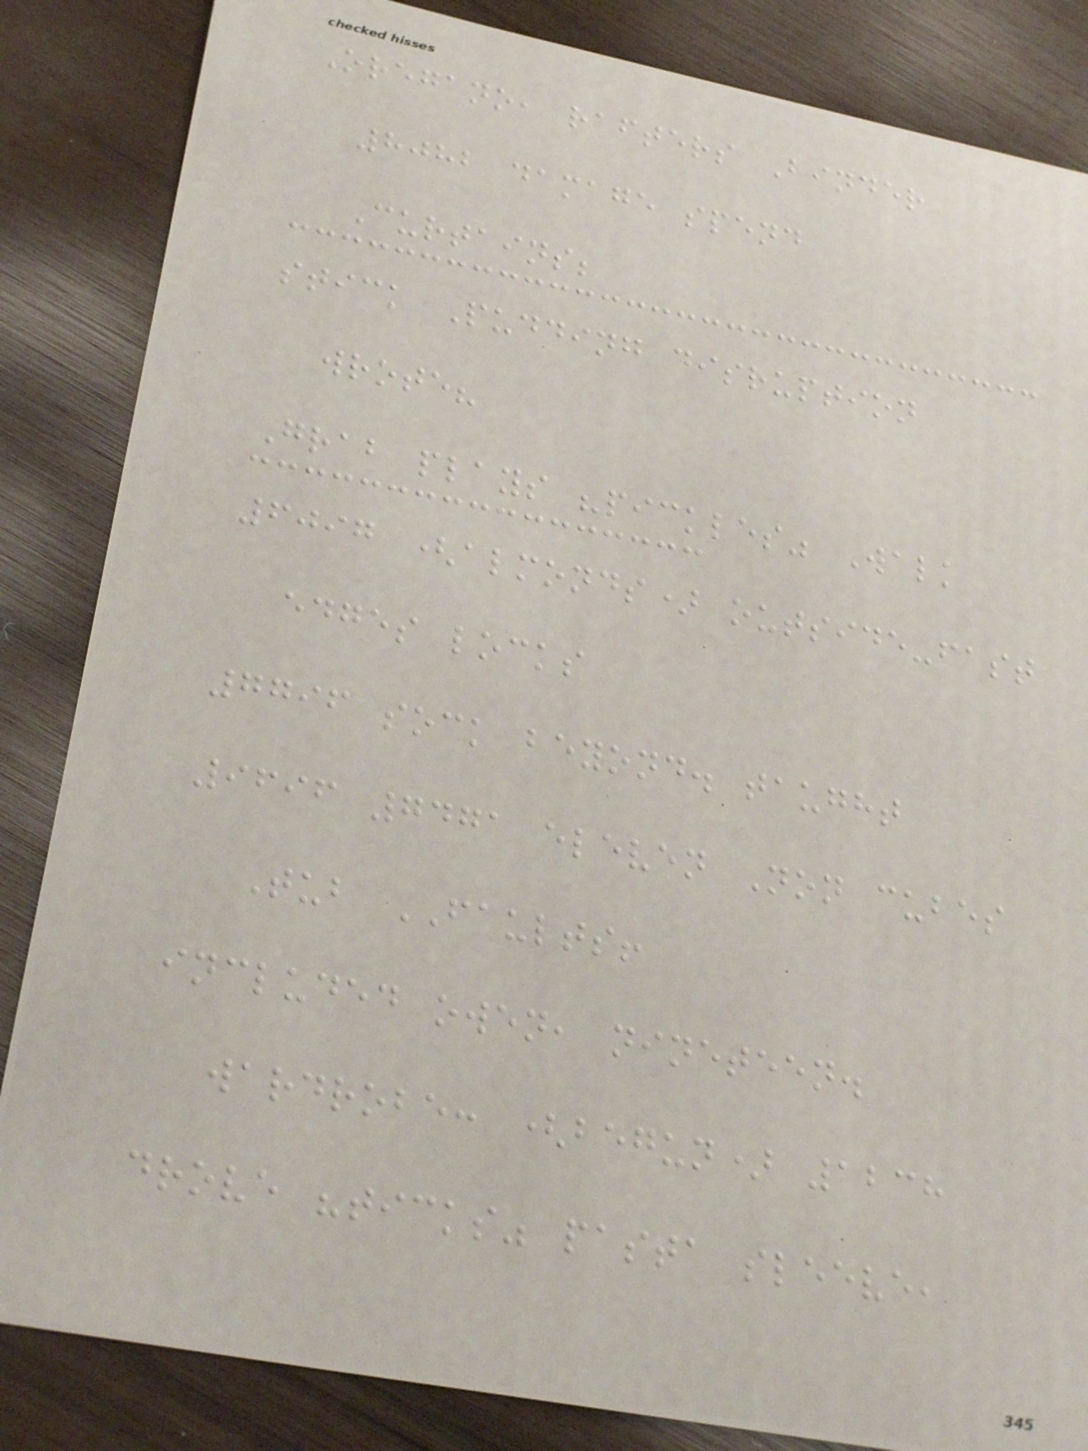Oregano, rafters Binder
8082 damage spend
Curtains;
stick Pudding disruption
wrote?
Grab plays "pickles" Walk
6097 (almonds) outside-fast
edges locks
7796 sock beyond. taught
9696 7471 eleven Non cubes
Tub FAULTS!
included owen, nineteen.
wardrobe: (begun) 1238
drove "ticks" pasta sleeve,
